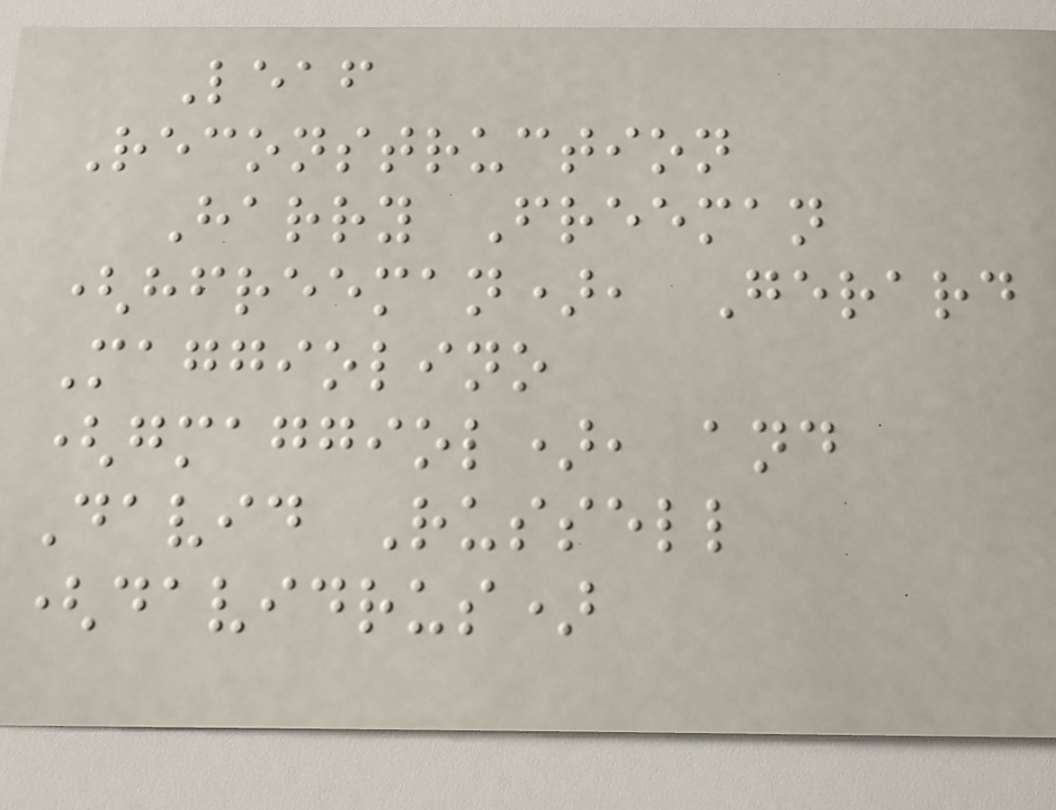Leaf
Reconstruction
Harry Freeman
(hfreeman), Gerard
Maggiolino
(gmaggiol), and
David Russell
(davidrus)
